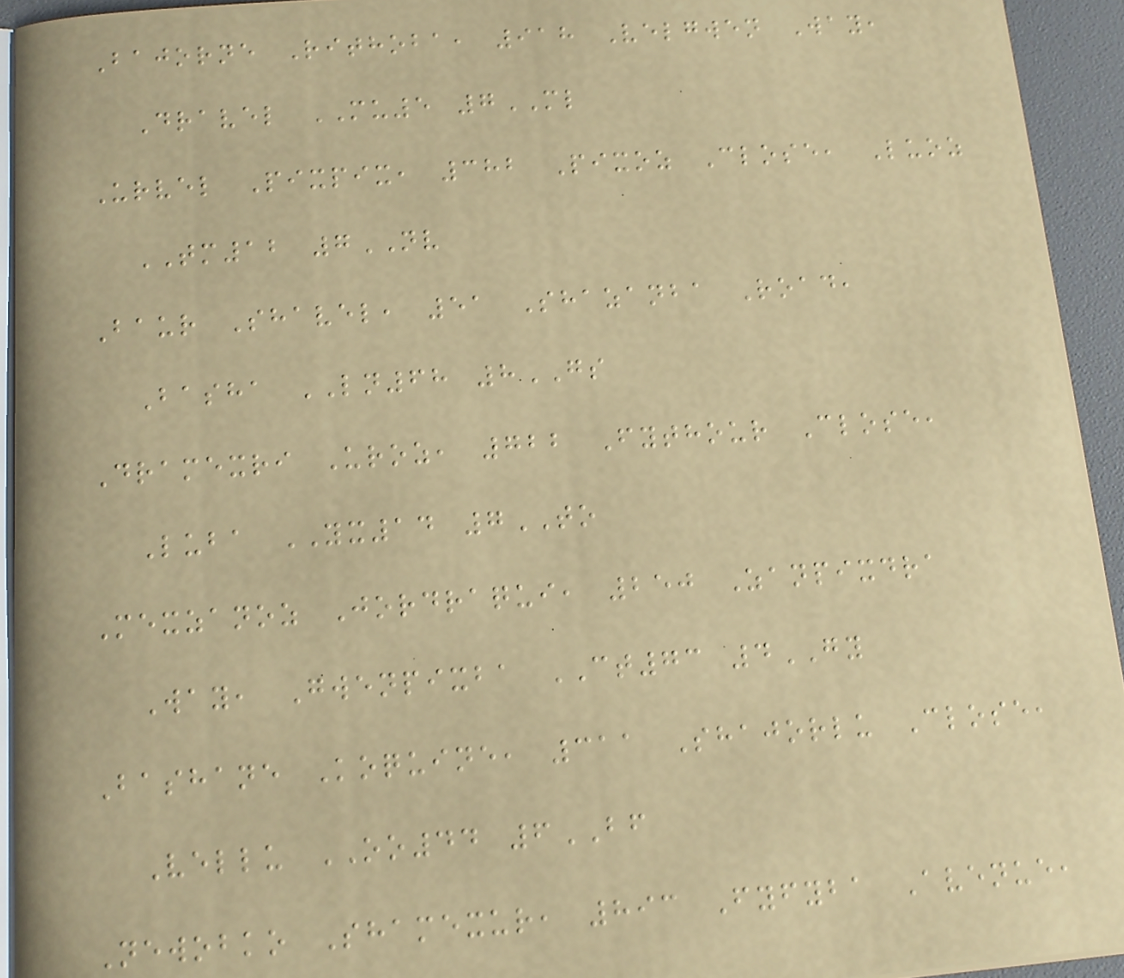Bajorne Rithoba, 918 Velgwen Way,
Dravel MU5 7ML
Urvel Pixpix, 382 Pixoz Close, Luoz
TM12 7NV
Baur Shavel, 51 Shazanba Road,
Basha LN68 8GS
Dramexri Uroz, 722 Fythour Close,
Luba YX14 7TO
Mexzanoz Jordraqui, 250 Zanpixdra
Way, Gwenpixba CT73 4GY
Bashane Koquine, 311 Shajorlu Close,
Vellu OO44 6BF
Newobko Shamexur, 893 Fyfyba Avenue,
